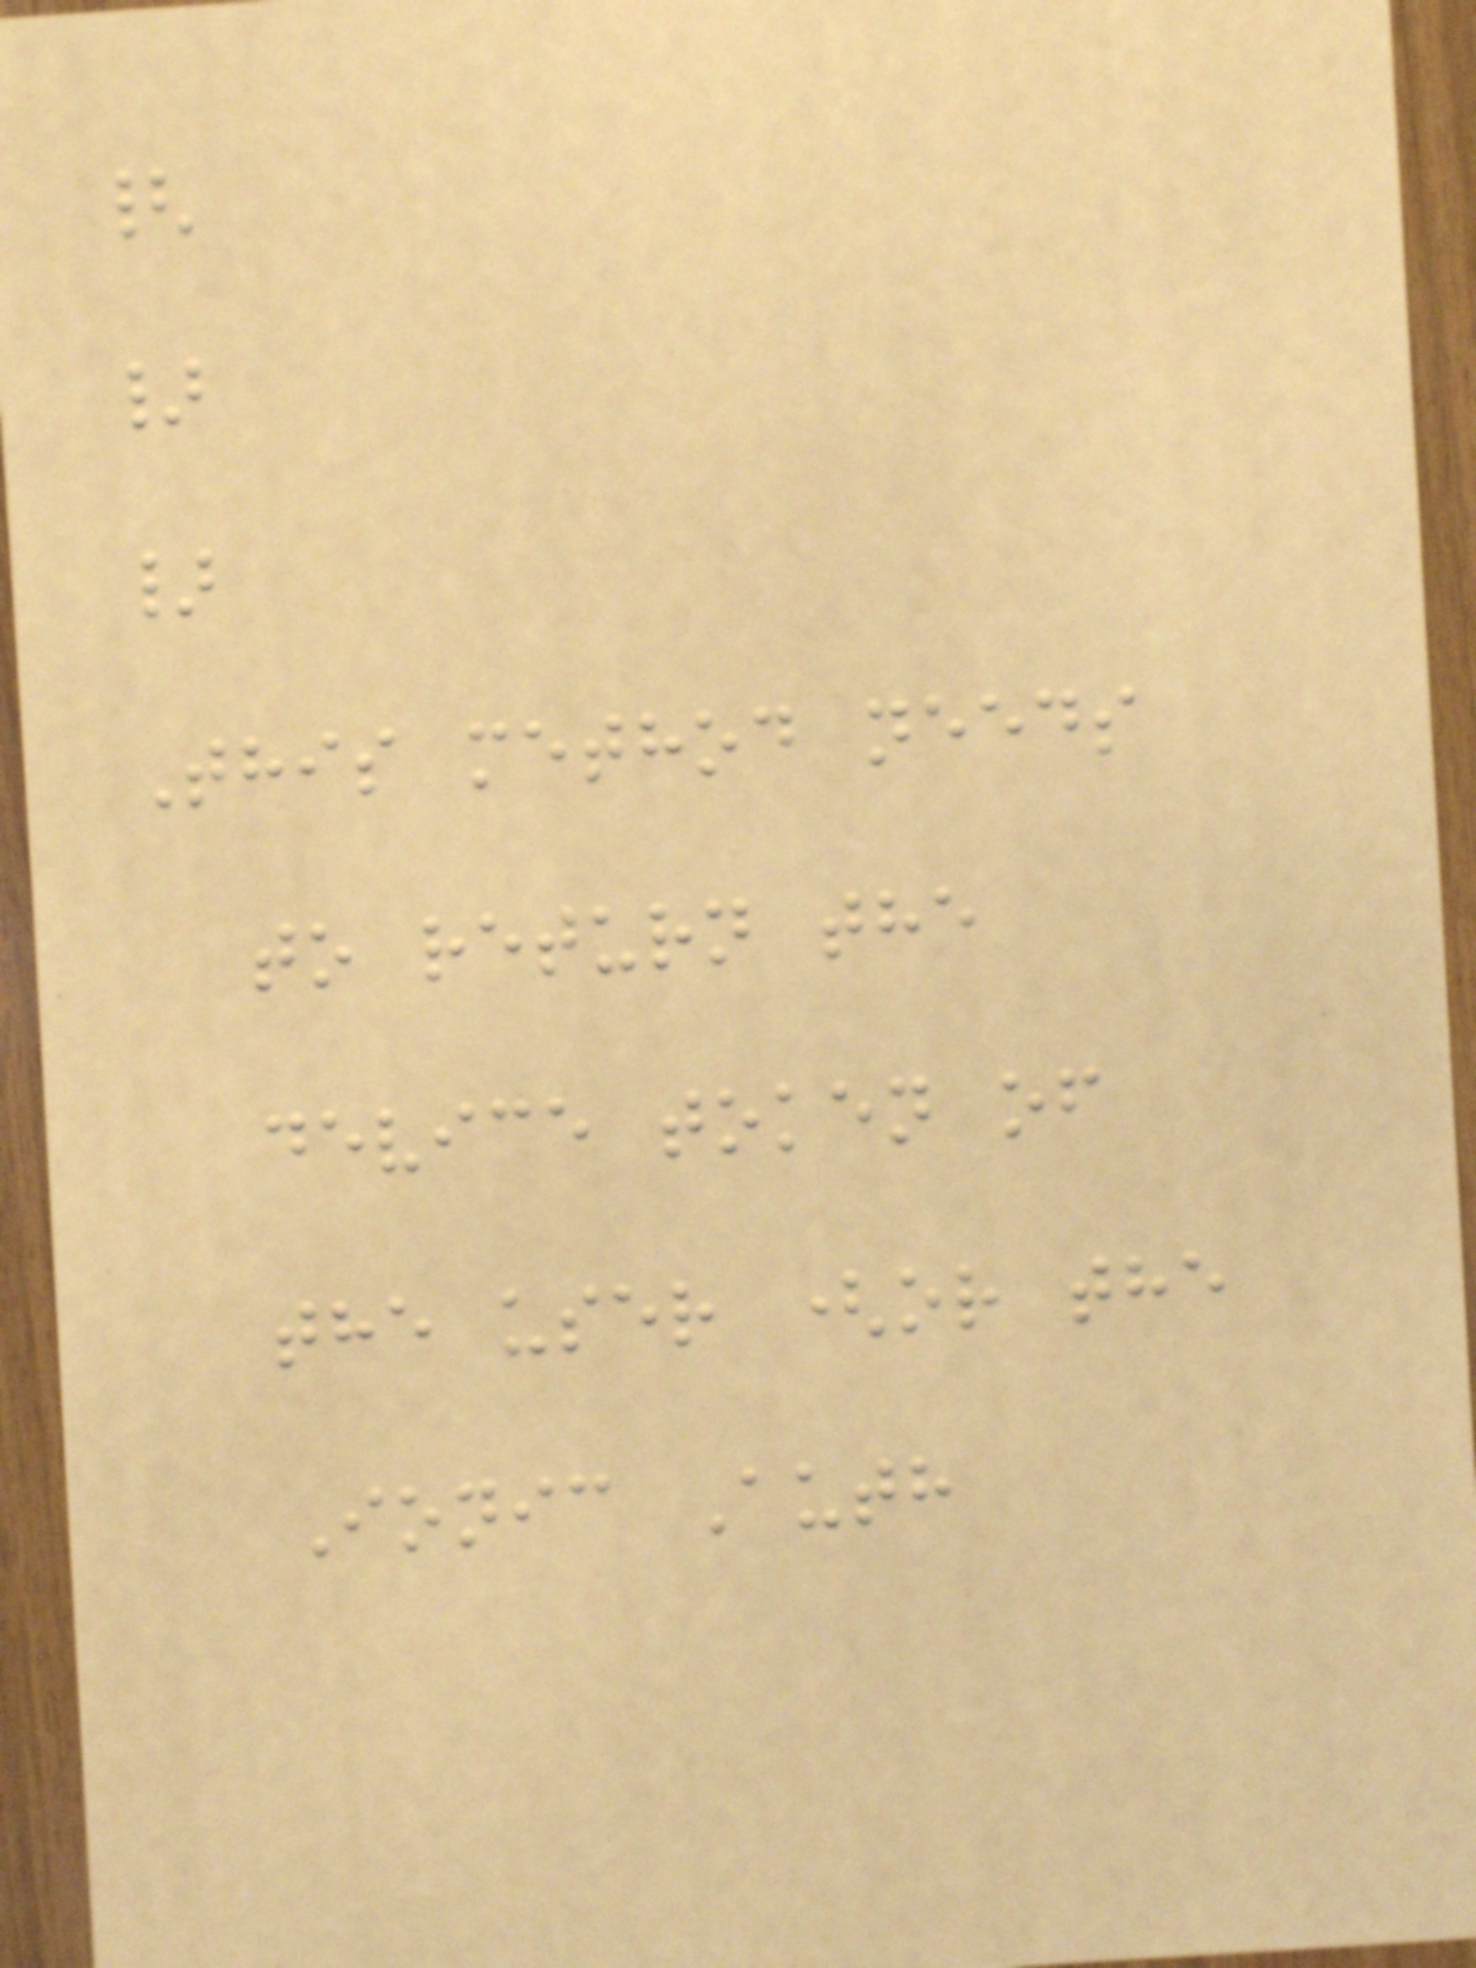{
}
}
This method needs
to return the
device token of
the user (or the
Ionic Auth
